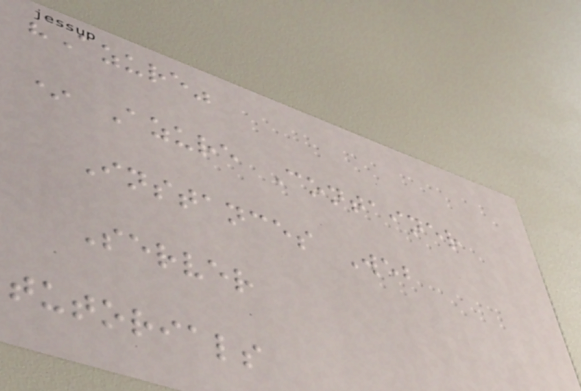"Azure"
* Azure Container
Instances Web
Server
tutorials
